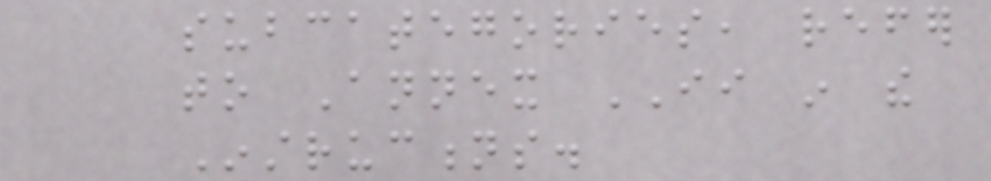subcategories, refer
to Annex II in the
Instructions.
